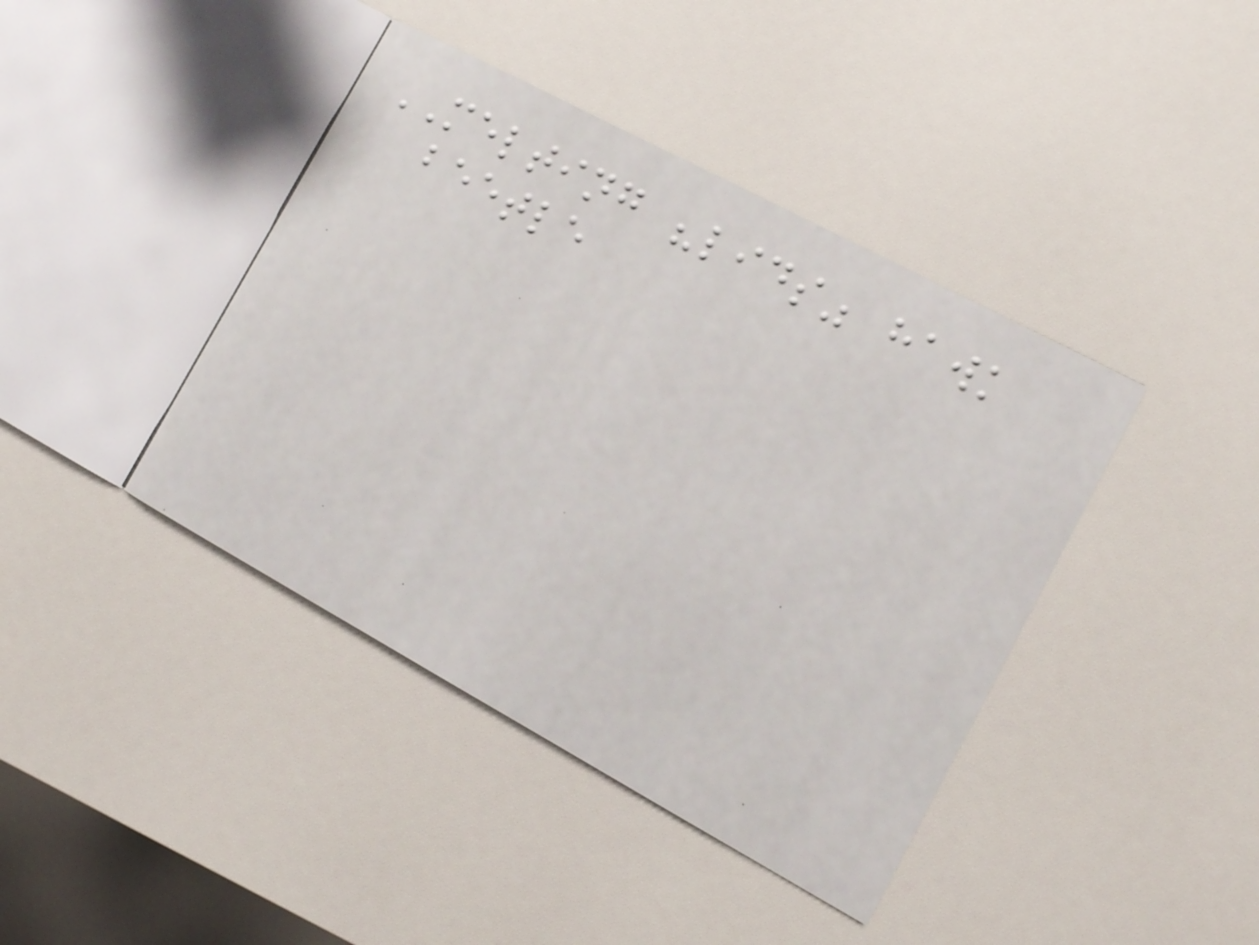MELTING "lids" hawk
beetle
